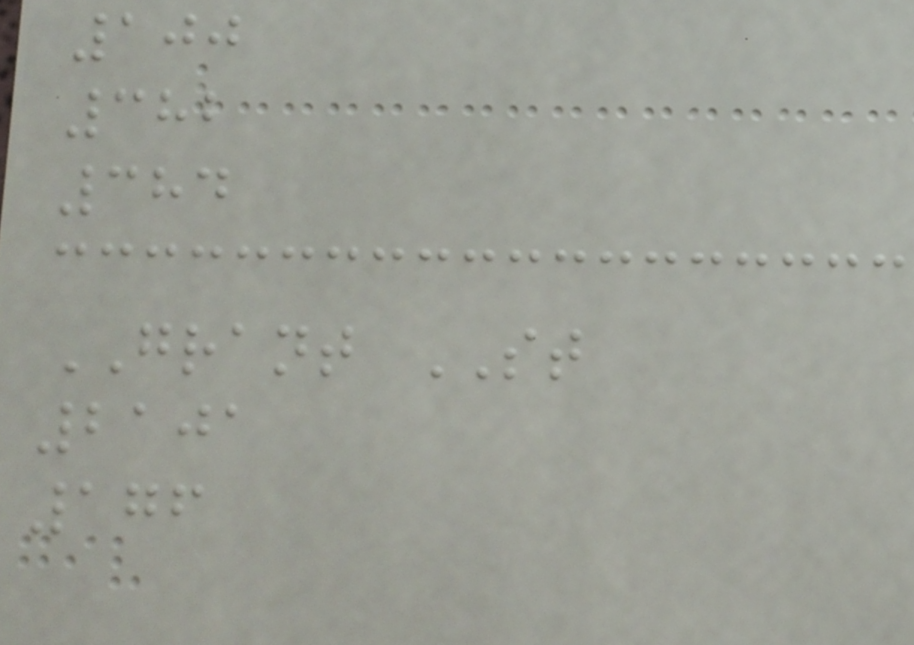100
382
384
GRANT ST
2101
176
